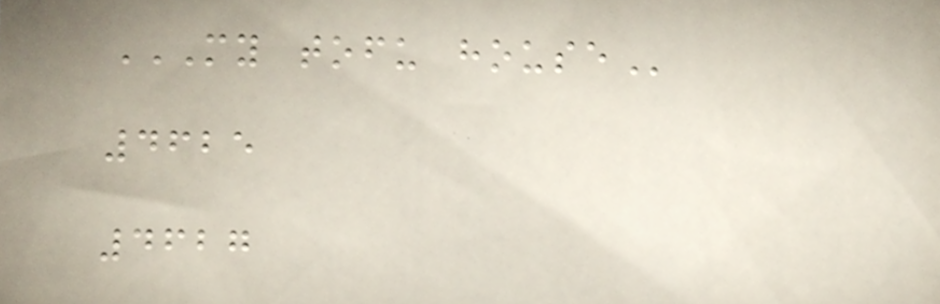MY TOFU HOUSE
4625
4627
